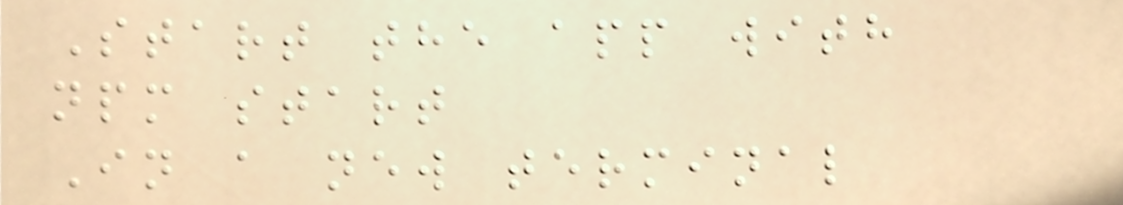Start the app with
npm start
In a new terminal
